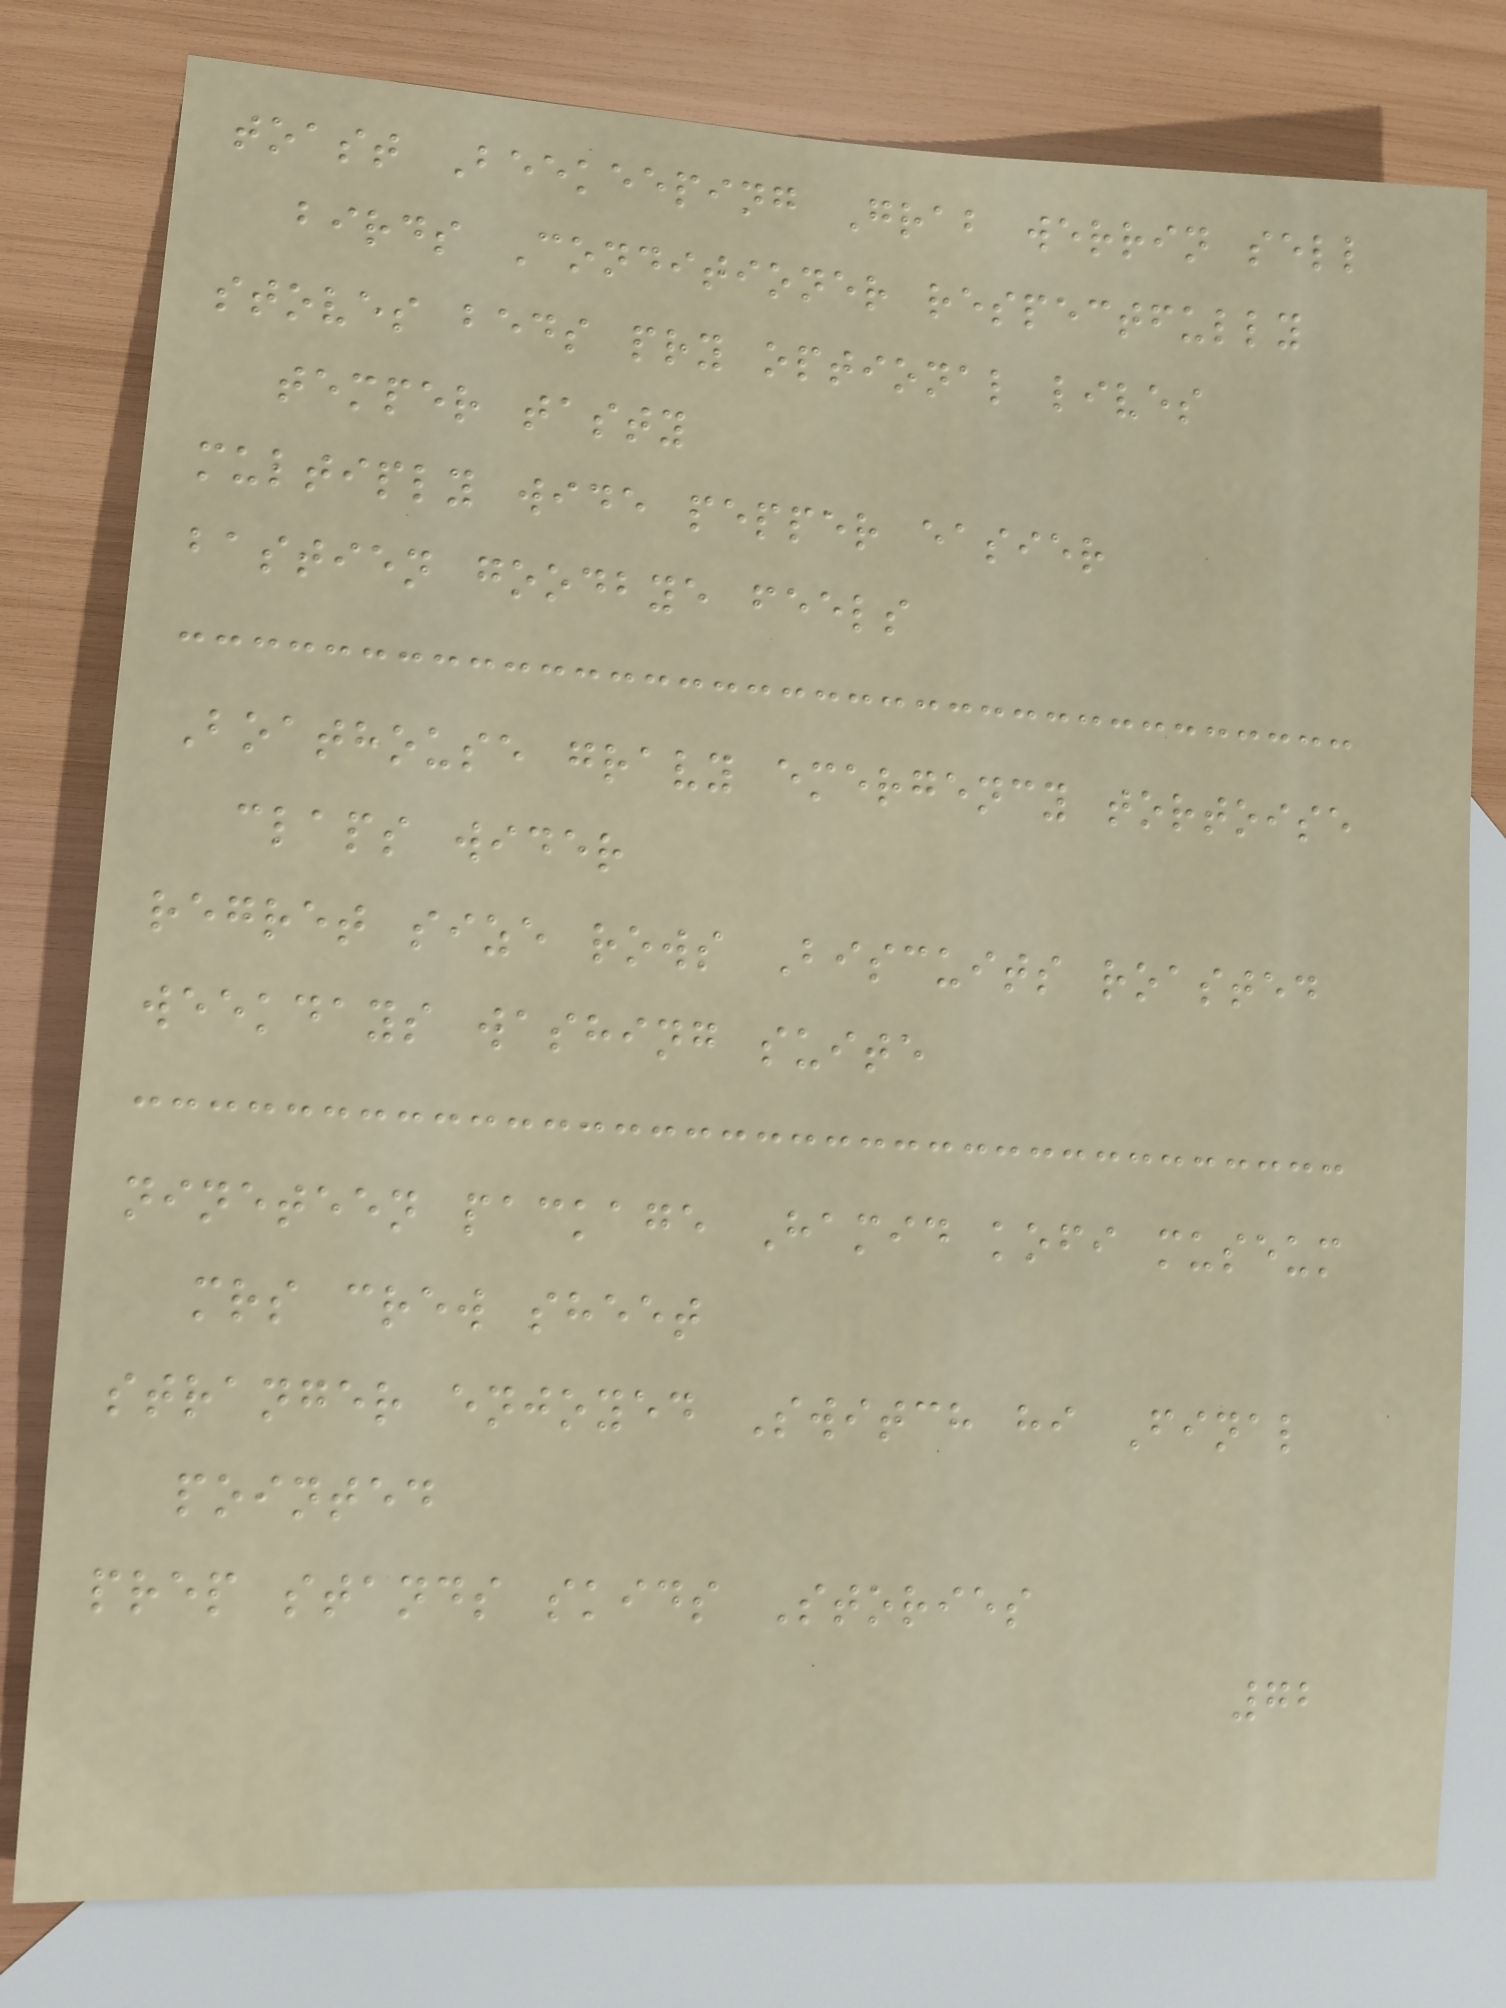toast Beekeeping Grab werrin sell
birds Conditioner respectfully
stoves beds pry optional lives
temper tasty
multiply wide pepper easier
bastien goodbye feels
Boathouse gravy emergency tortoise
claps wider
regret size rows Biscuits roasted
weekdays washing suite
nineteen package Hamid kofi museum
mrs crew sheet
stranger enjoyed Switch hi Final
pointed
prep stands skids Stories
72
